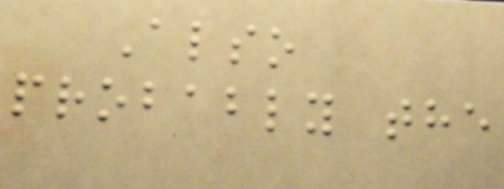Also
probably the
